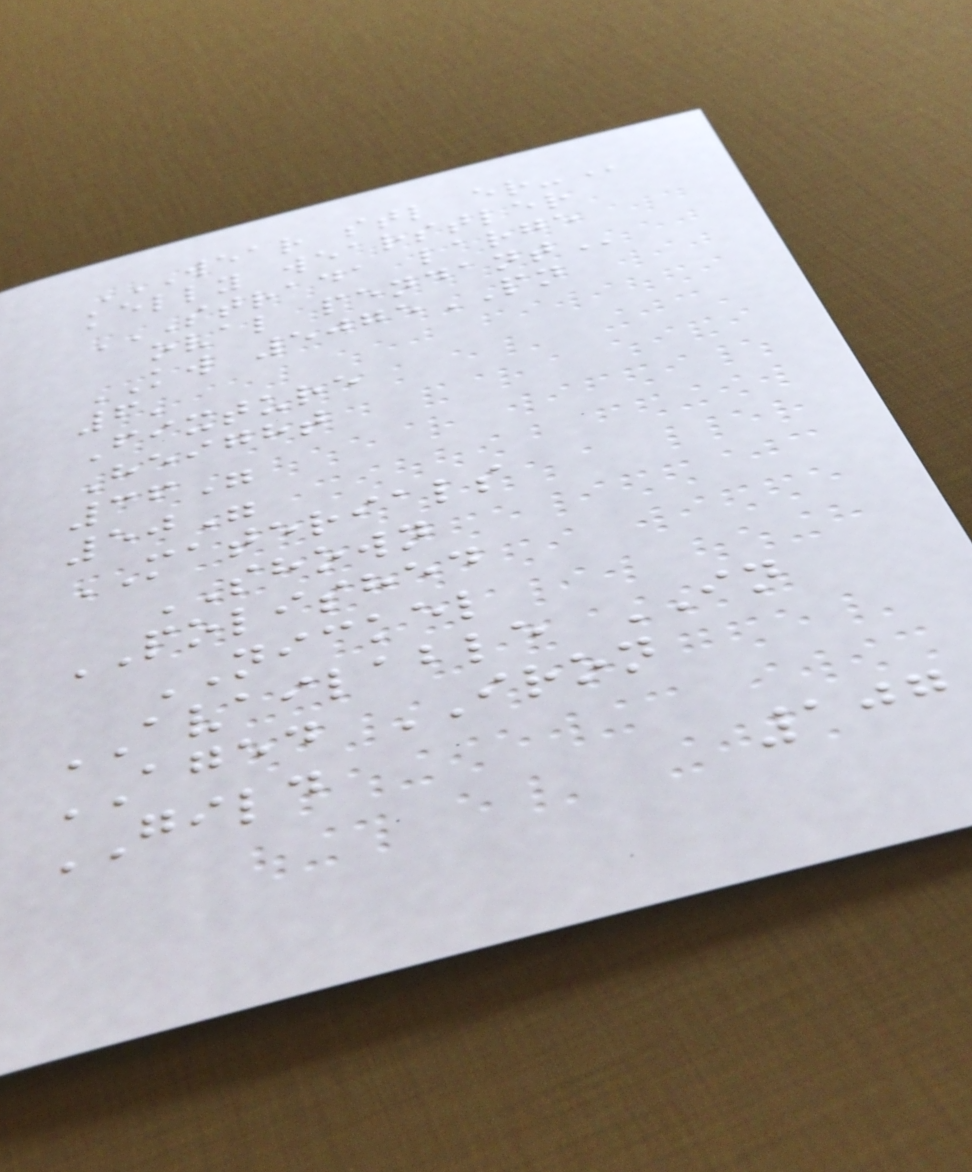WEAR STL ER-
kelly wearstler
STRADA LARGE
OVAL PENDANT
KW 5075PN
6'
Fixture
Height
36"
50"
MATERIALS
SHOWN
POLISHED
NICKEL
AVAILABLE IN
AGED IRON
GILD
107
